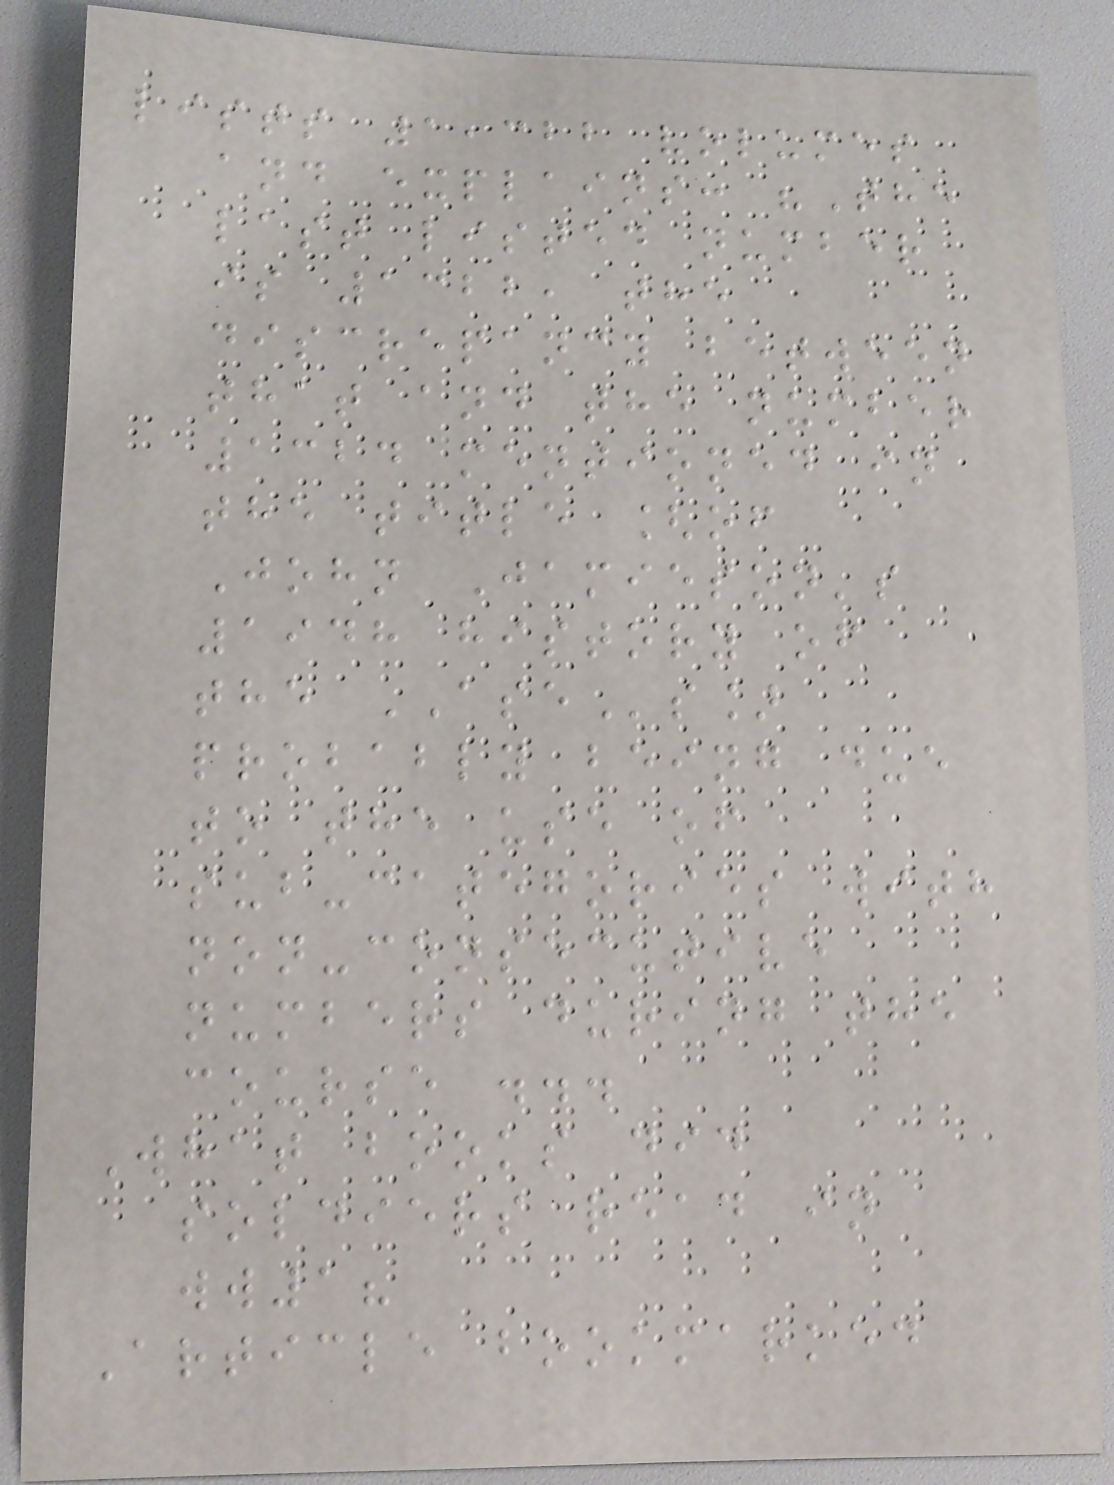lists 1,322 volumes
and explains: "The
last listed number
is 1322, the
discrepancy between
that and the number
1324 mentioned in
the title [of
John Jamieson's
1948 history of
the ASEs]
probably being due
to the use of
sub-categories with
non-consecutive
numbers during the
course ...
What books did
soldiers read in
ww1?
Article bookmarked
